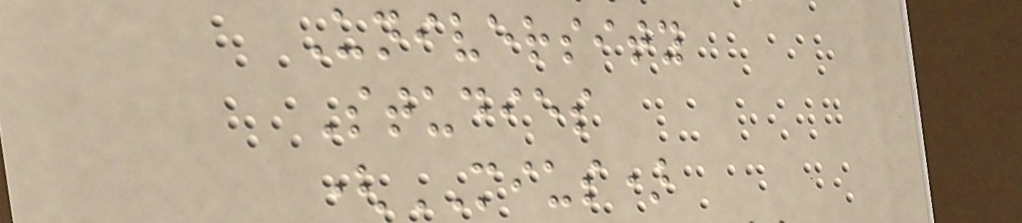University
Studies
(MIUS)
